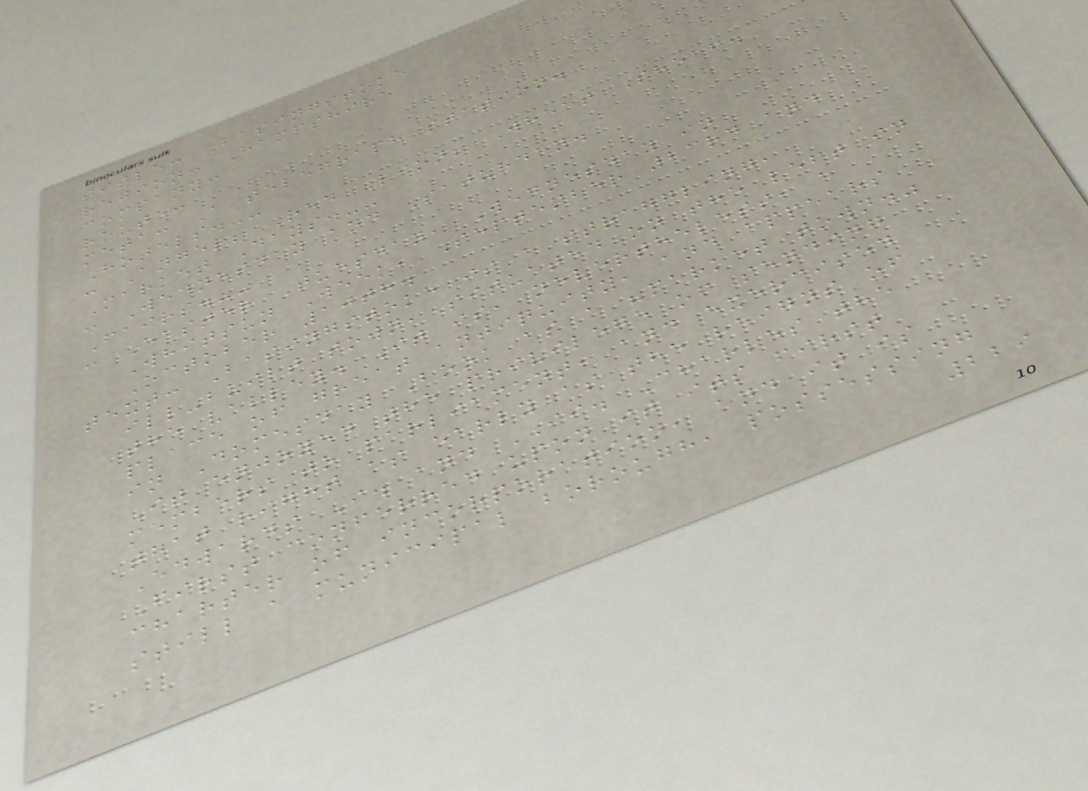title: Basingstoke
region: Hampshire
company:
route:
meta: A telegraph station.
Hotels.--
: Angel; Red Lion; Wheat Sheaf.
Market Days.--
: Wednesday and Saturday.
Fairs.--
: Easter Tuesday, Wednesday in
Whitsun Week, September 23rd and
October 10th.
text: Basingstoke is a straggling,
ill-built town, situated on the left in
the valley. It is, nevertheless, a
place of great antiquity, and appears
in Domesday Book as a "market town."
It enjoyed the privilege of sending
members to parliament, and exercised
that right as early as the reigns of
Edwards I. and II. Charles the
First conferred upon it its first
charter of incorporation, and it is
still a municipal borough, possessing
229
